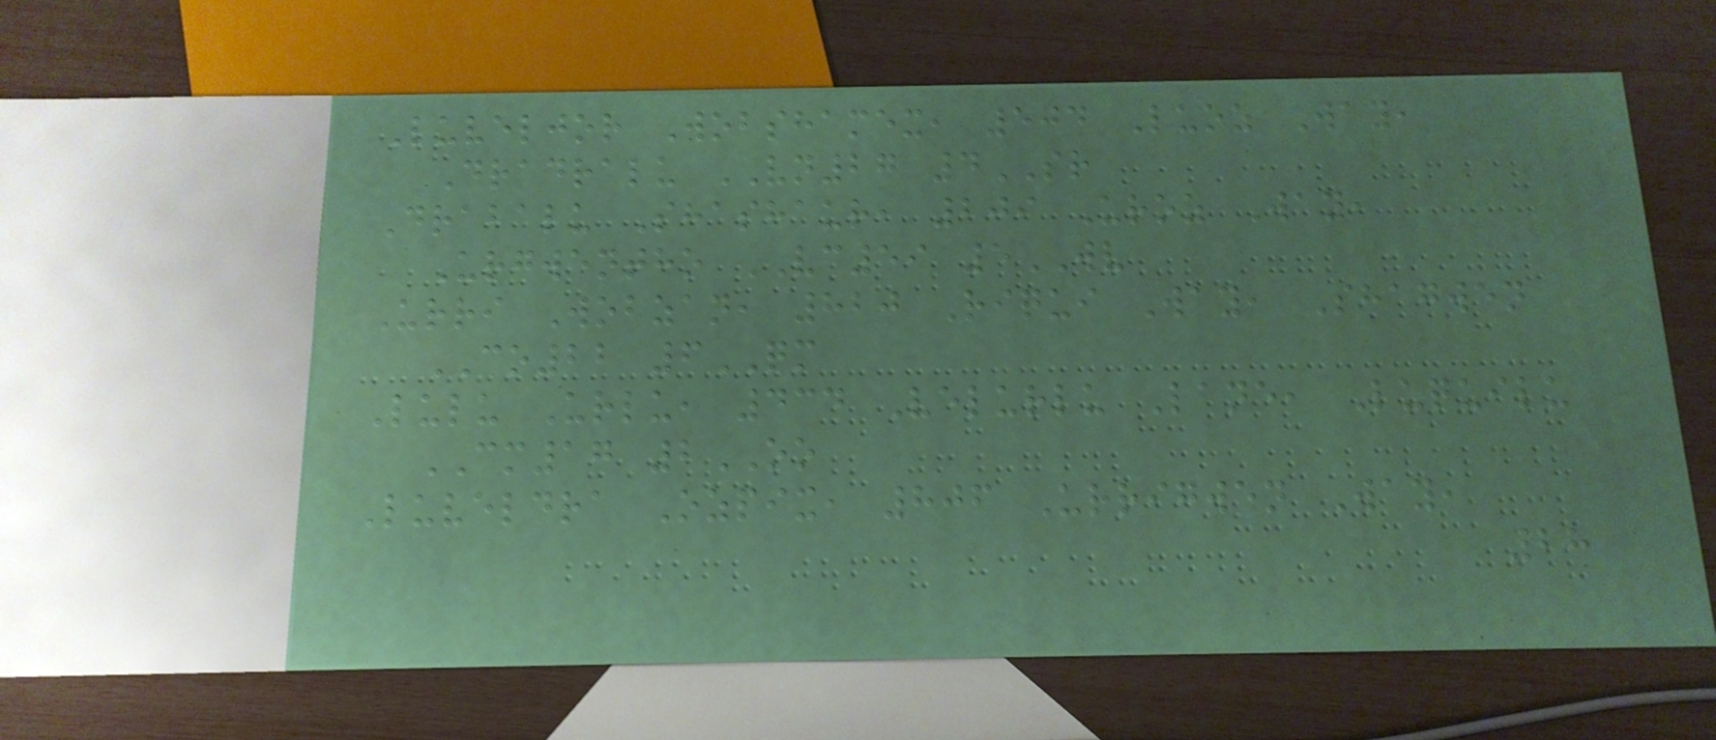Luveljor Wobshamex, 504 Luoz Way,
Dradralu VN27 4SR
Drabalu Shashaur, 209 Uroz Way,
Urgwentho VC59 5WV
Urri Wobzan, 820 Riqui Way, Shagwen
CO22 6QM
Lulu Urlu, 434 Velurlu Lane, Luquilu
CM17 2OO
Luveldra Ozpix, 806 Urrigwen Way,
28
